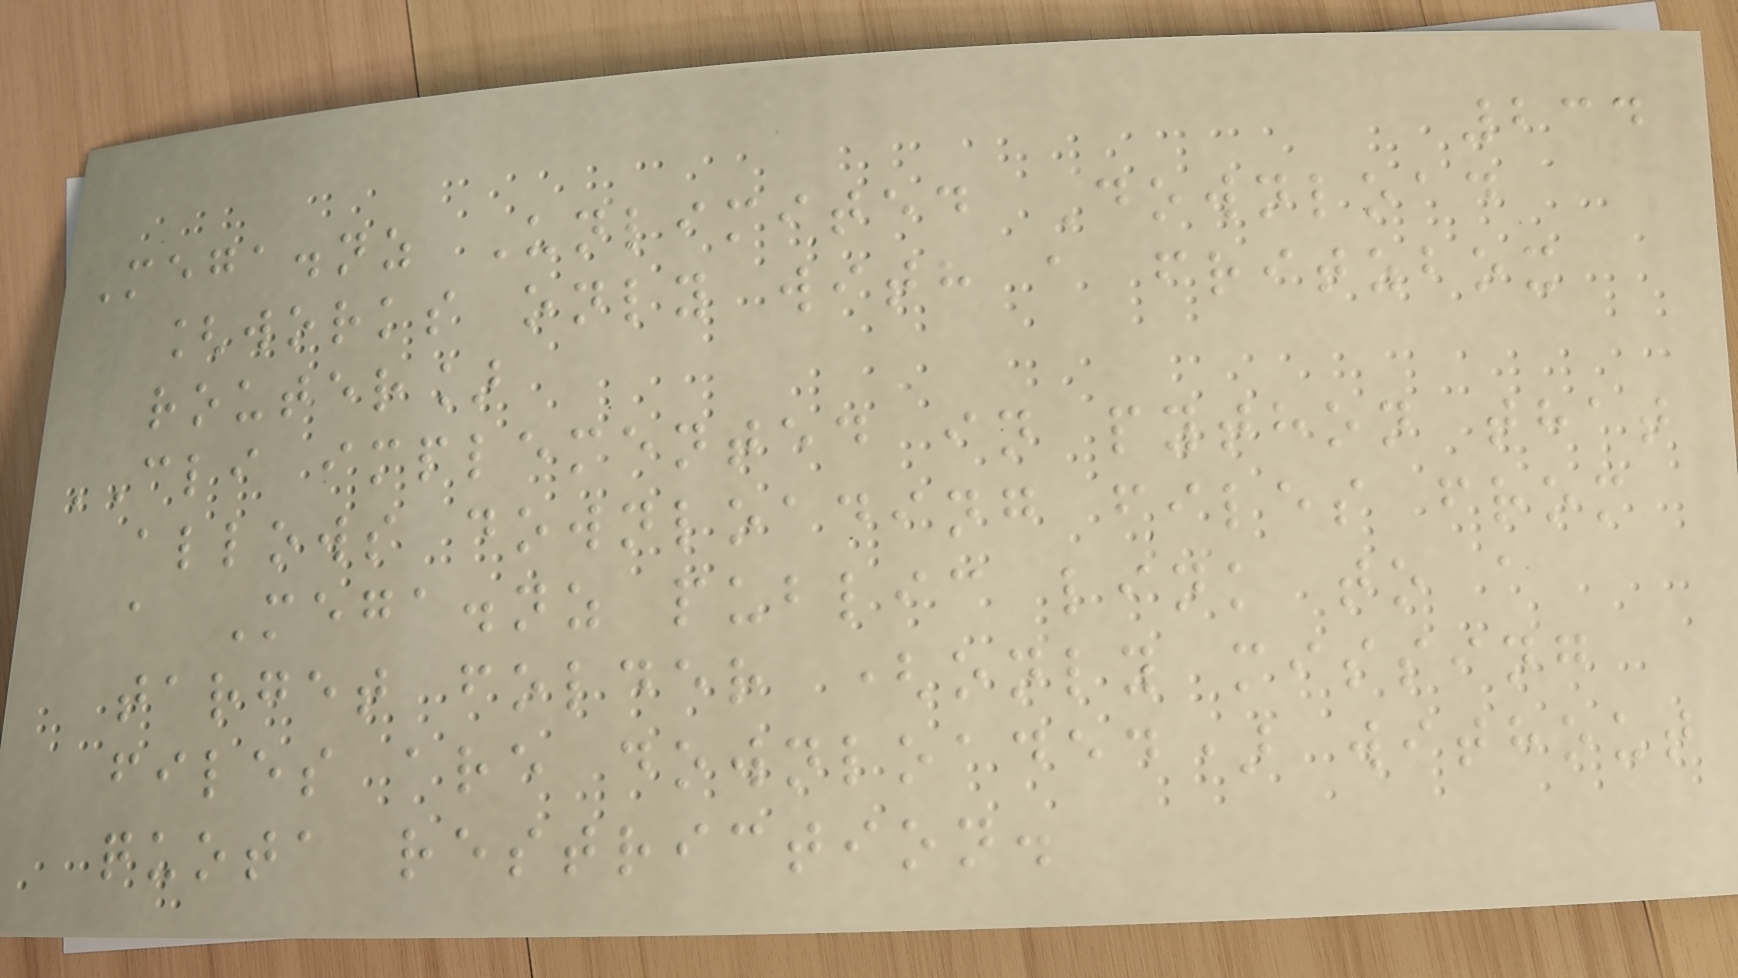234
Mega.nz Unlimited Download
[works only with a fritzbox
router]
CLI implemented in python that
allows downloading files from
a Mega.nz public link to a
target folder (only missing
files are downloaded) without
quota restriction.
